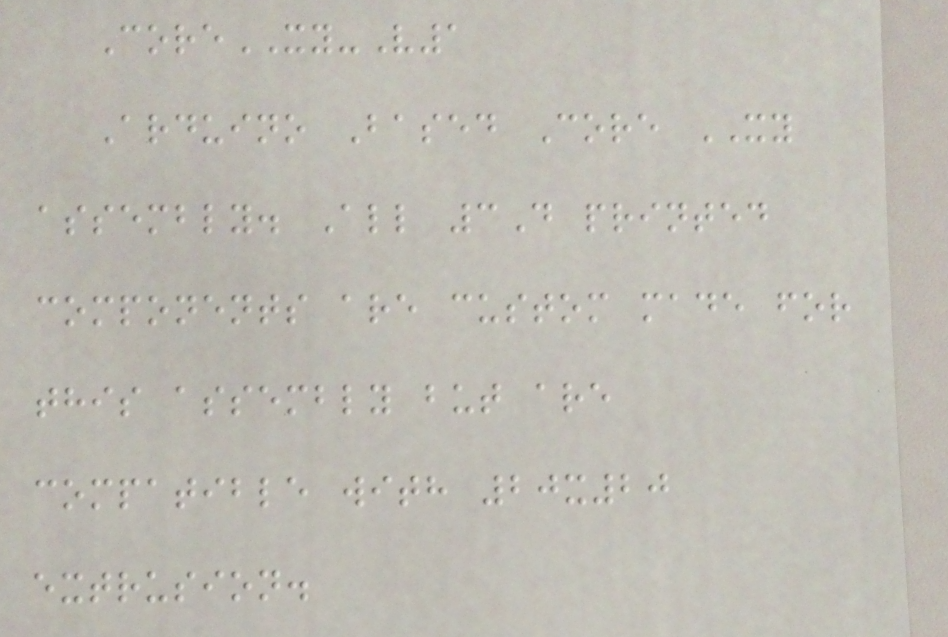CoreXY-V1
Arduino Based Core XY
assembly. All 3D printed
components are custom made for
this assembly but are
compatible with 20x20
extrusion.
